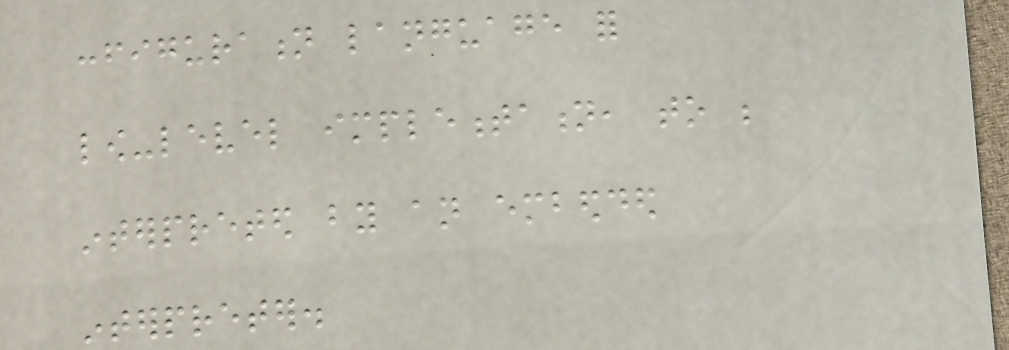configuration language for
low-level implementation, to be
interpreted by an embedded
interpreter.
